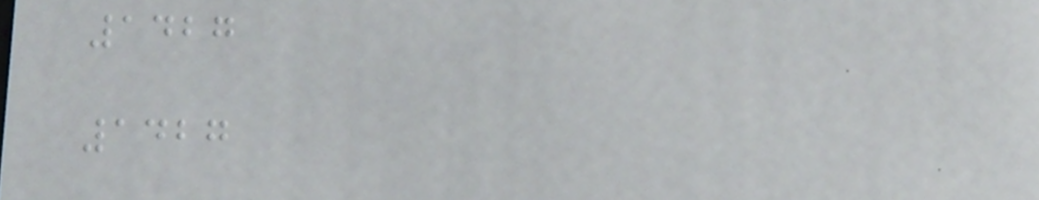1427
1427
